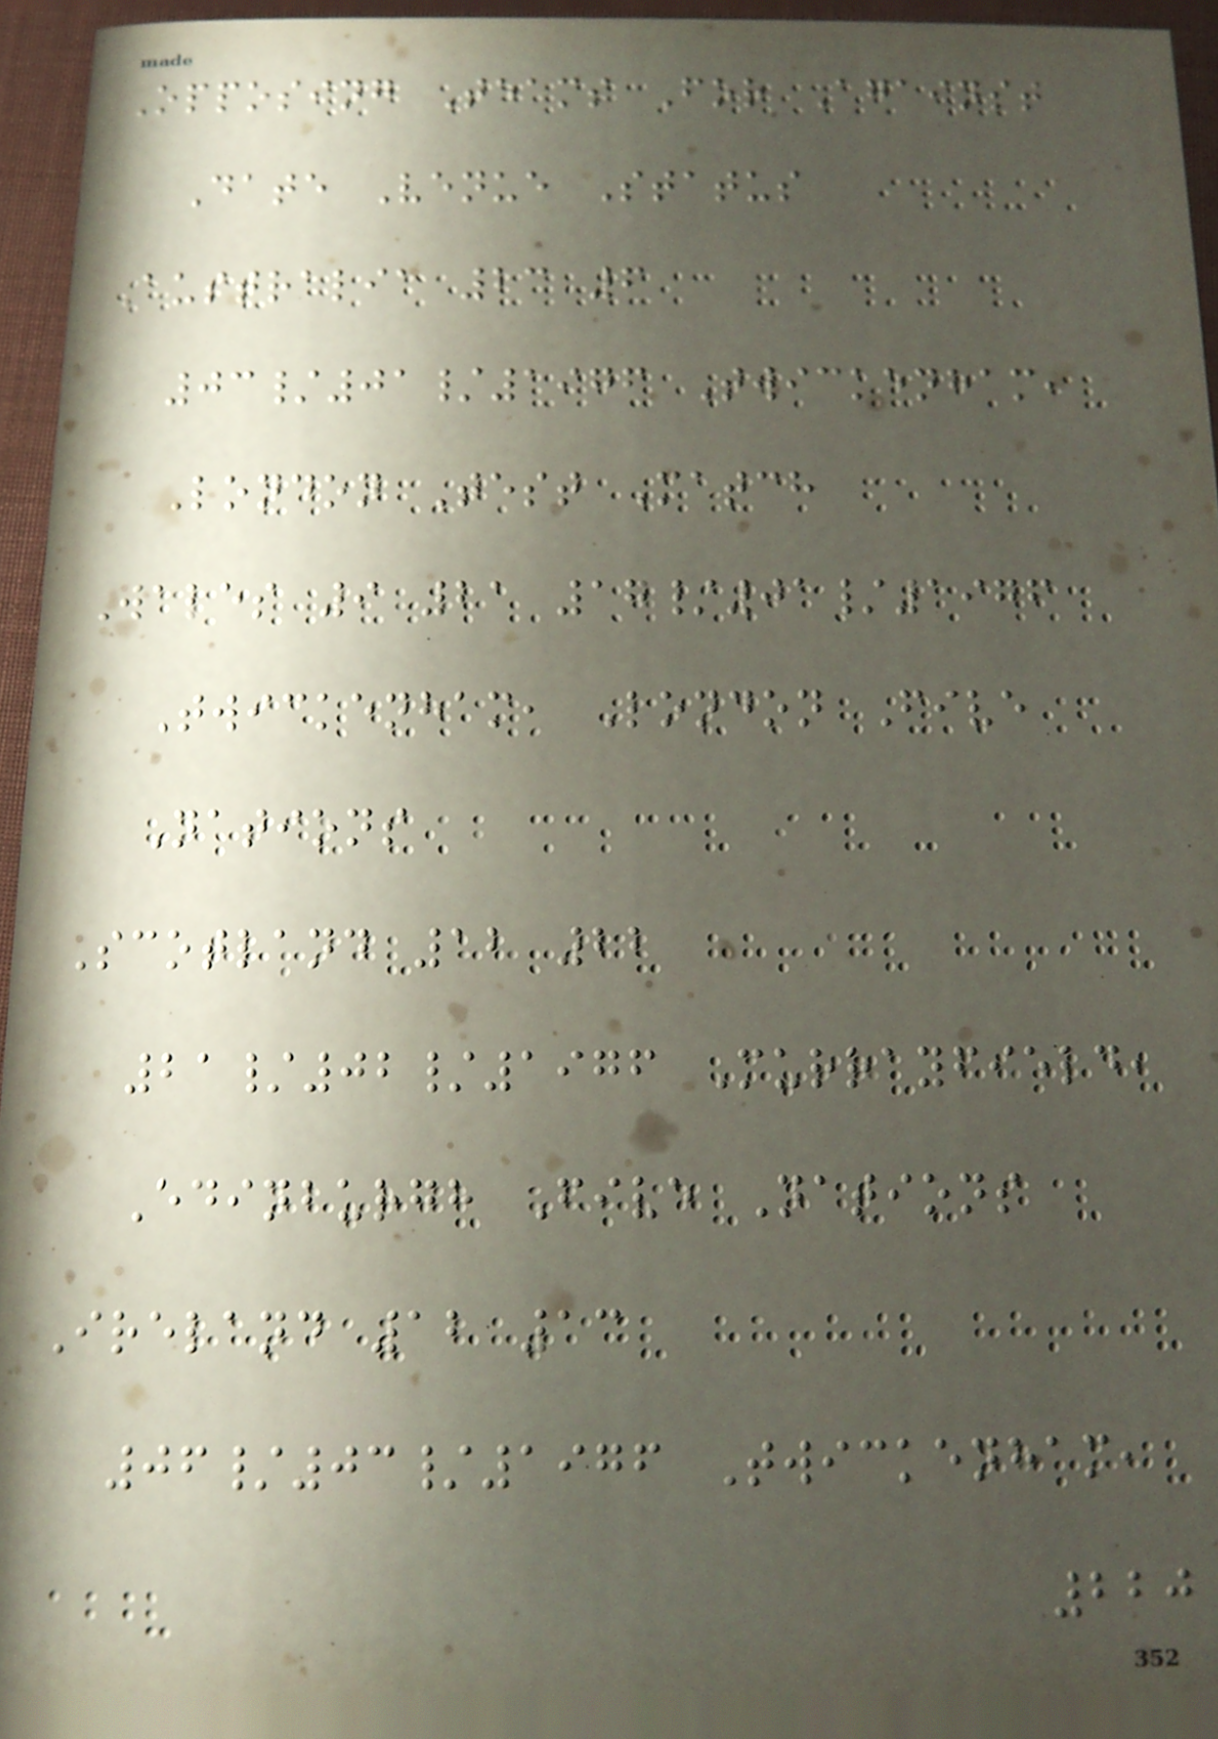Opposing Teams For Against
Date Venue Status
Australia 23 6
03/01/1976 Twickenham,
London Test Match
Wales 9 21 17/01/1976
Twickenham, London Five
Nations
Scotland 12 22
21/02/1976 Murrayfield,
Edinburgh Five Nations
Ireland 12 13
06/03/1976 Twickenham,
220
